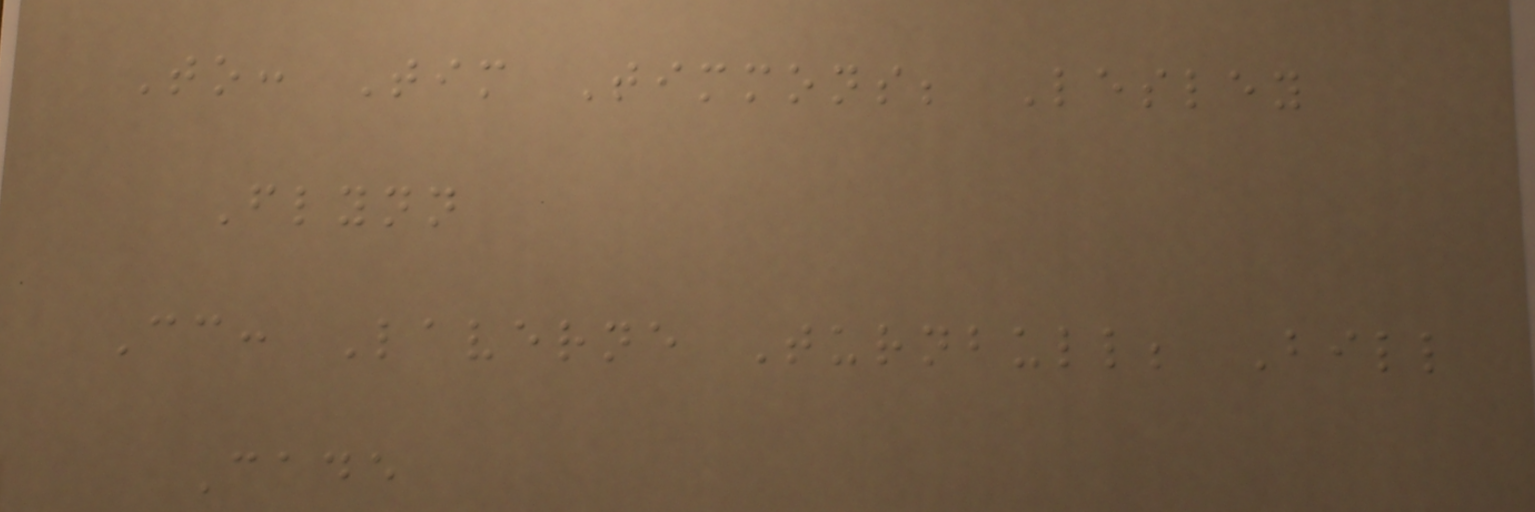To: Tim Timmons; Lesley
Flynn
Cc: Laverne Turnbull; Bill
Cade
